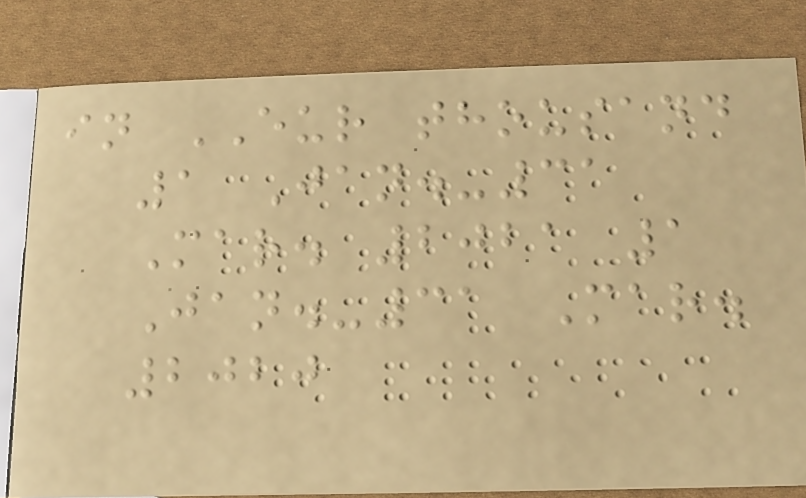in EUR thousand
1 Jan.-31
Mar. 2021 1
Jan.-31 Mar.
2020
